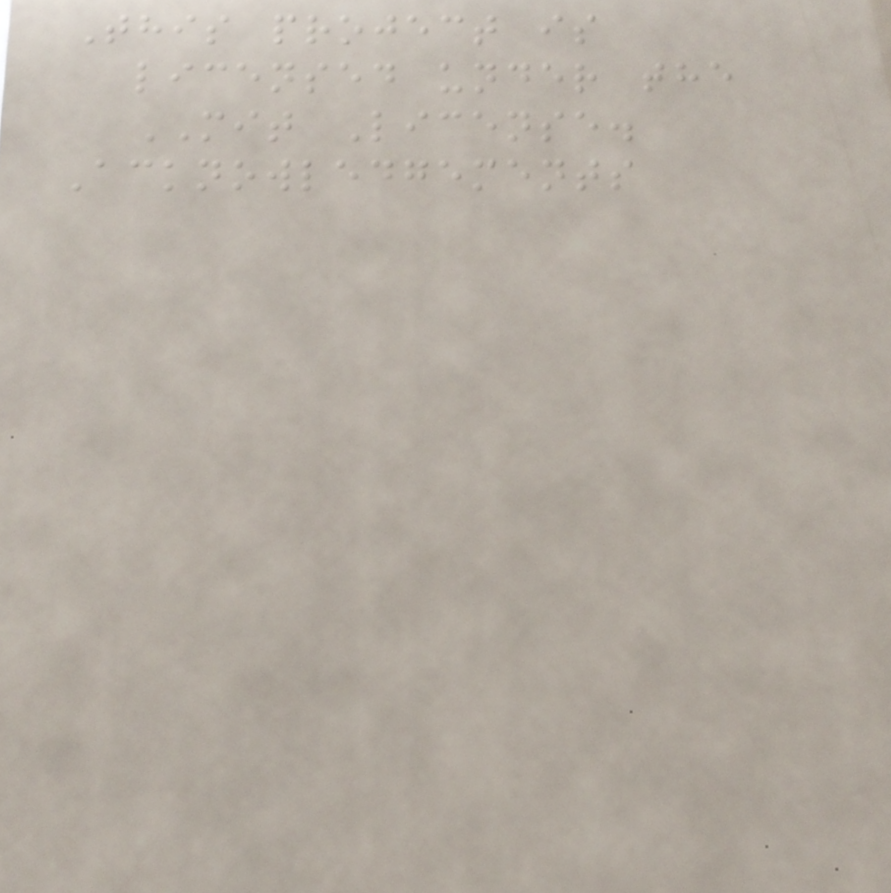This project is
licensed under the
MIT License.
Acknowledgements
